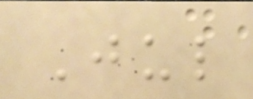Jul
